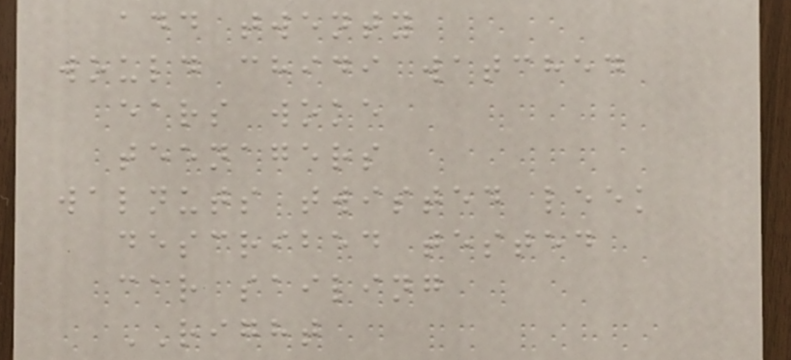add twenty
would chidi watched
ears woke
teenagers
walnuts twisted leek
described tested
car sailing
RIGHT
